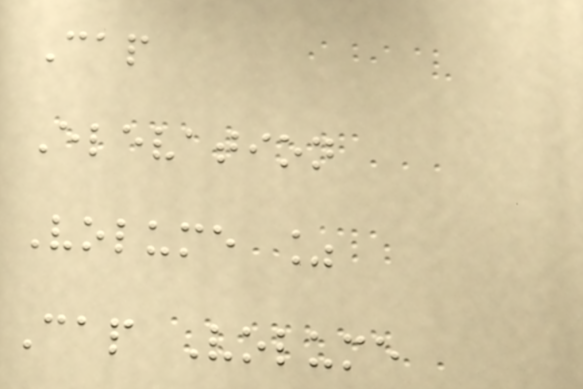Cap
Elevation
Volume %
Cap Volume
